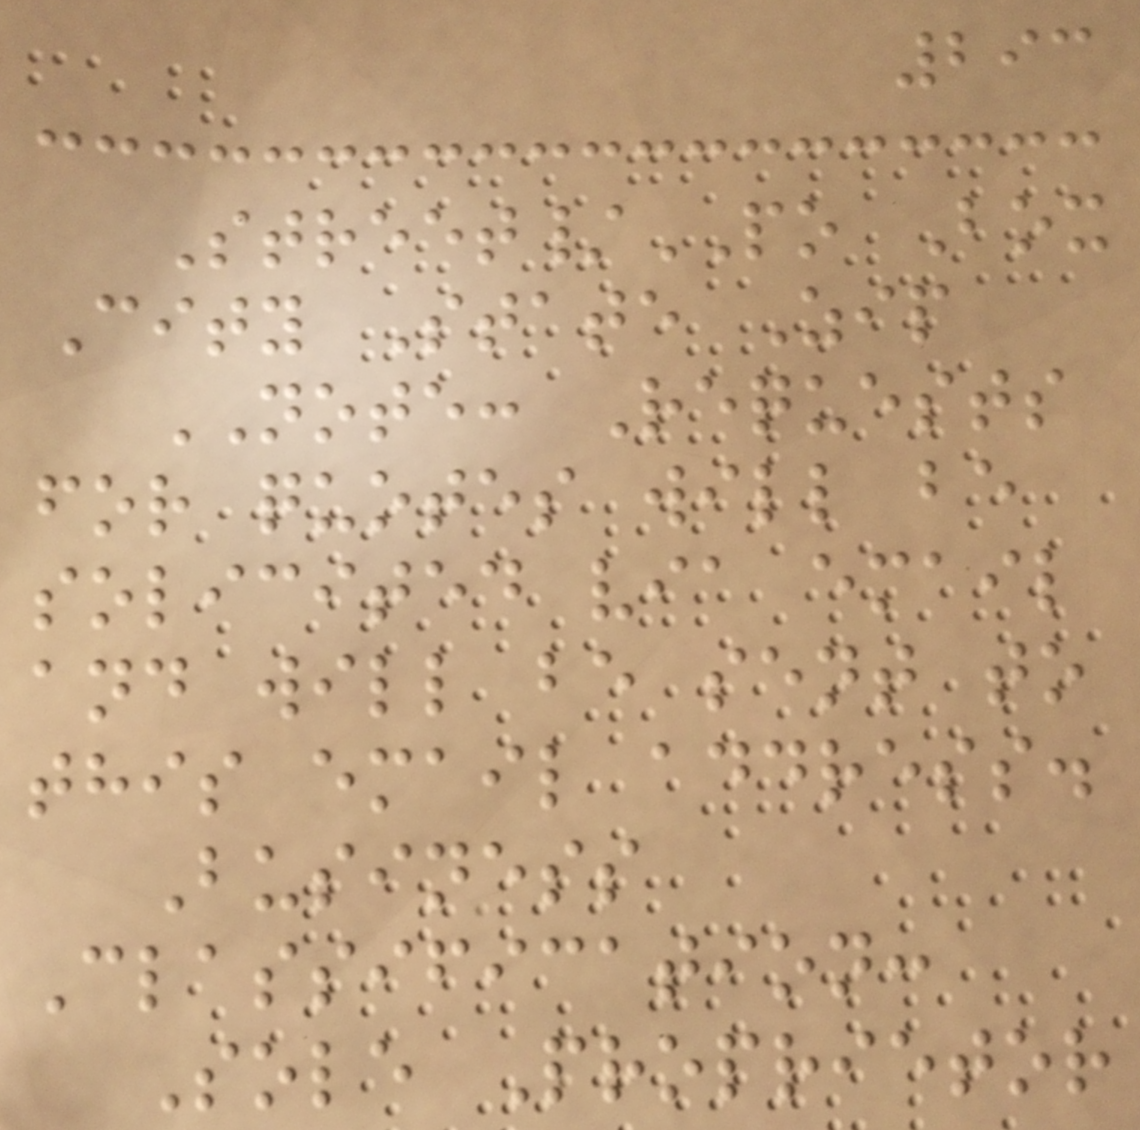293
Street/PO Box
City State Zip
NOTE: Requests
for quotes will be
solicited via email
and will be sent to
this email address.
Business
Classification:
Sole Proprietor
